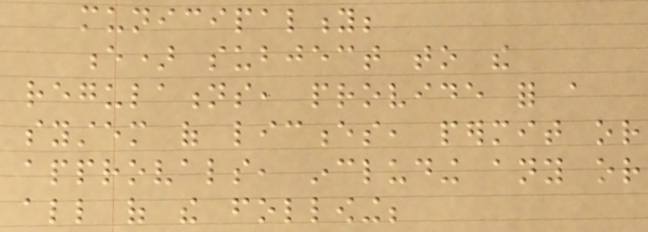municipality;
e) subject to the
regulations, provide for a
system of licences, permit or
approvals, including any or
all of the following;
